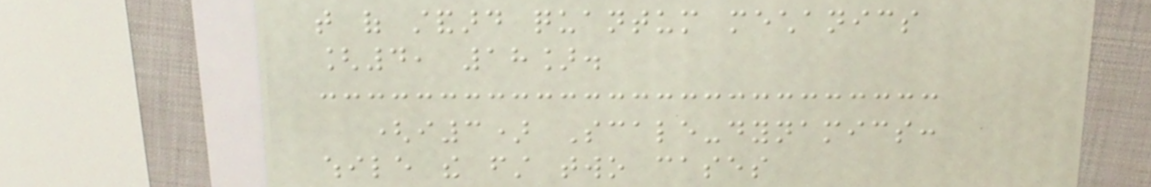that of standard quantum mechanics
[4, 18].
(i3) Scale-dynamics:
while the first two cases
